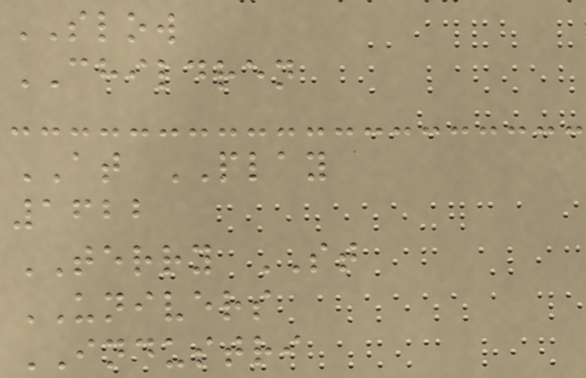SLOW
CHILDREN
AT PLAY
1622
TERRY ST
UNIVERS
INDUSTRI
